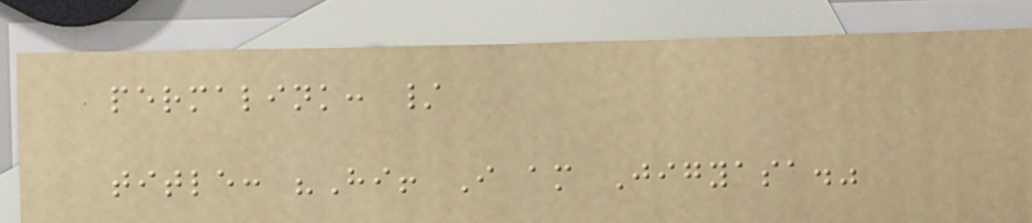permalink: /
title: "Hi! I am Jigyasa."
